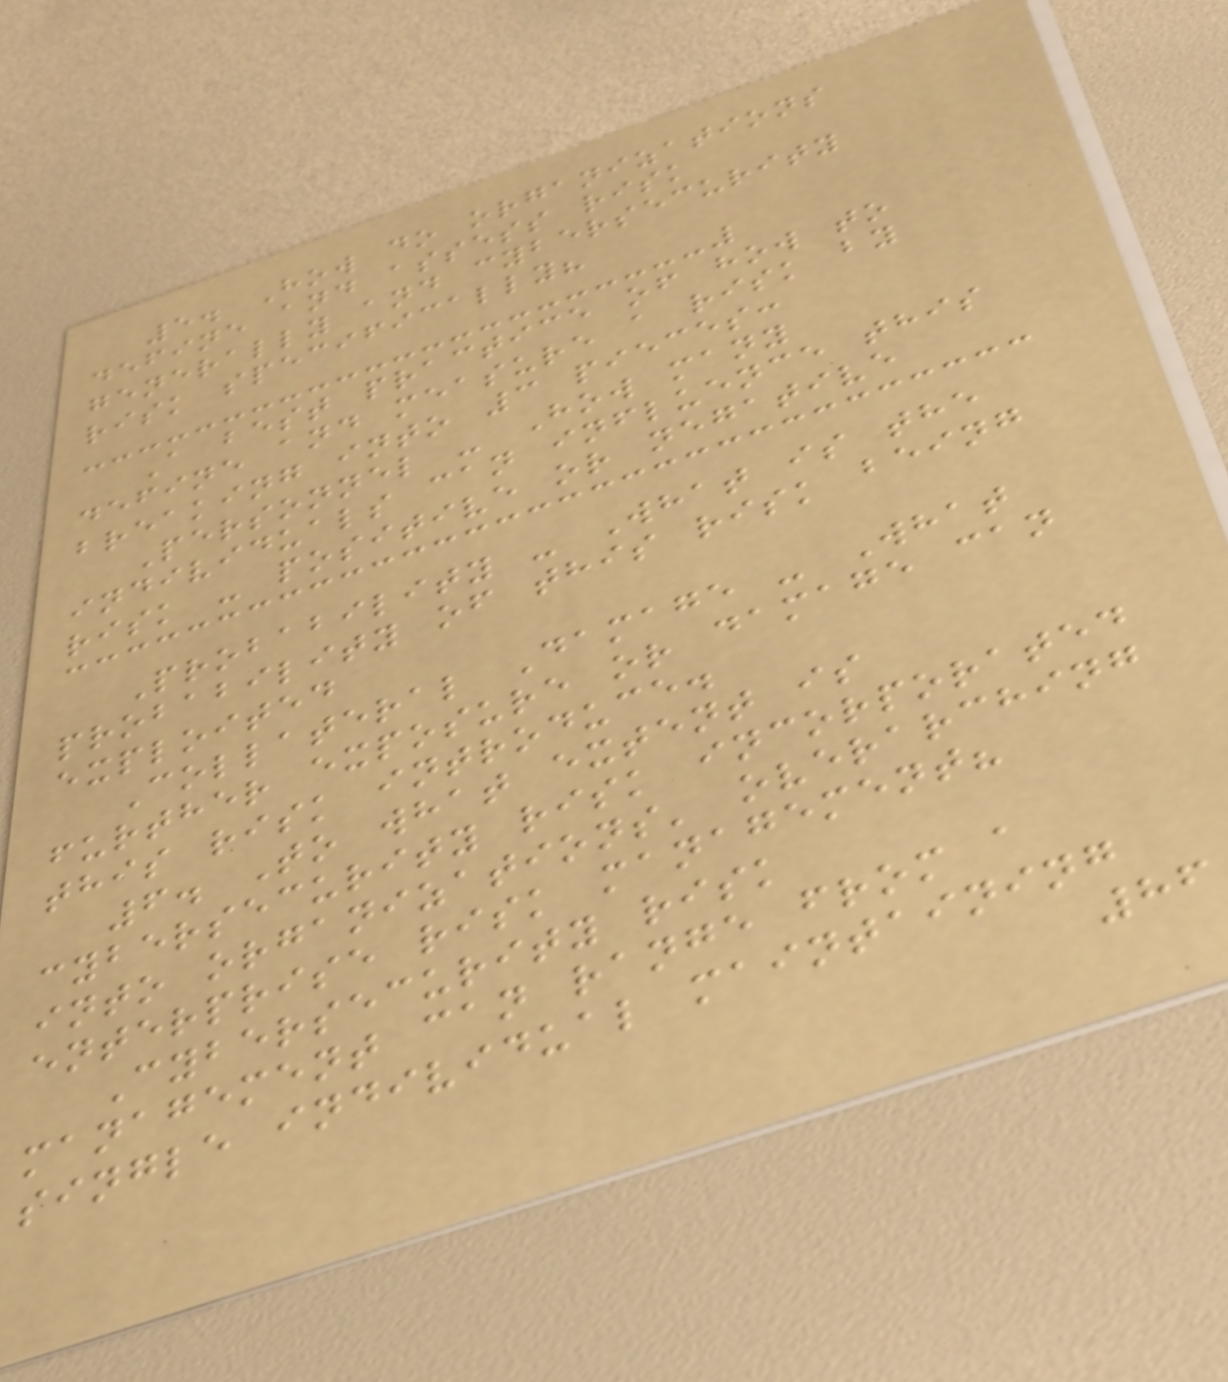5. How do organizations
define and assess risk
generally and cybersecurity
risk specifically?
A best practice of how to
define and measure a risk by
breaking into 3 pieces:
Personnel - How many
individuals can influence this
risk - positive or negative
Probability - What is the
probability of this risk being
exploited
Collateral Damage - What
further exposure or damage can
this risk introduce.
6. To what extent is
cybersecurity risk incorporated
into organizations' overarching
enterprise risk management?
Cybersecurity risk
management can range from a
single individual maintaining
86
